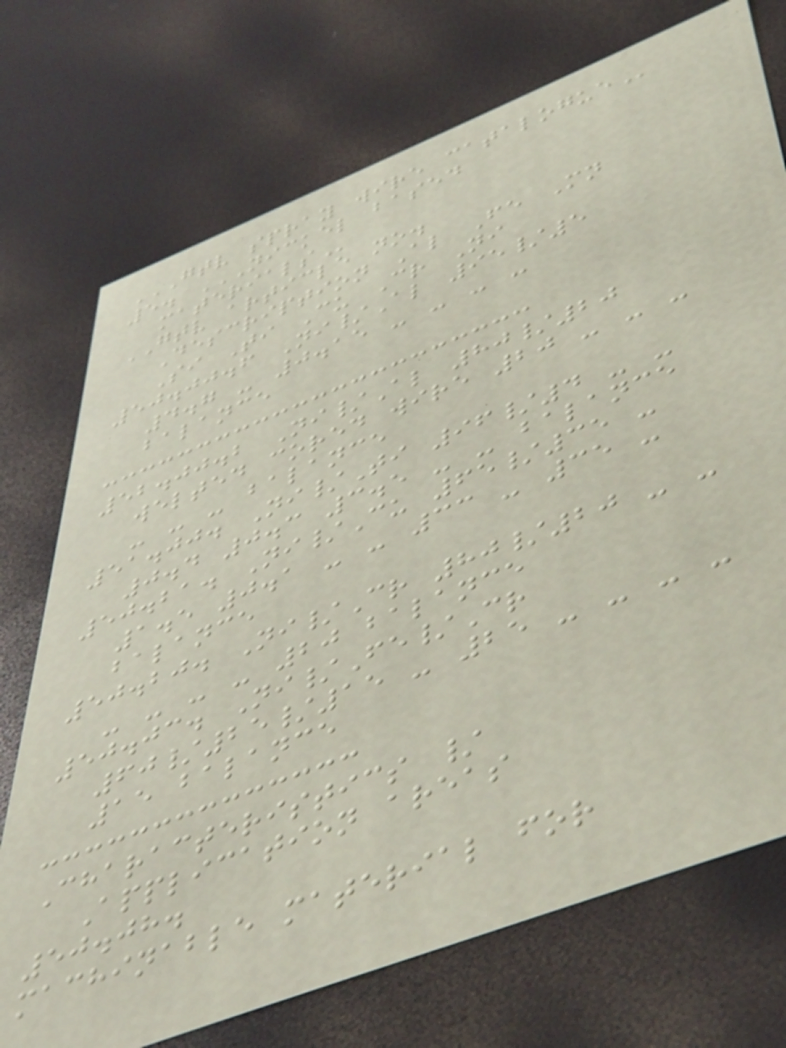GTV SPRAY WIRE CATALOGUE
5. NICKEL BASED
MATERIALS
GTV article no.
Description Al Fe Mn
Si Ti Cu Cr Ni
50.00.6 Ni/Al 95/5
4.7 - 0.15 - - - -
balance
52.00.2 Ni/Al 80/20
welted cored wire 20 - - -
- - - balance
51.00. Ni/Ti 96/4 - -
0.4 0.3 3.5 - - balance
50.21. Ni/Cu 65/35 -
1.5 0.1 - - 33 - 35 -
balance
50.20. Ni/Cr 80/20 - -
- - - - 20 balance
50.03. Ni/Fe/Cr
60/25/15 - 25 - - - -
15 balance
Characteristics /
Application areas
50.08.
machinable material for
